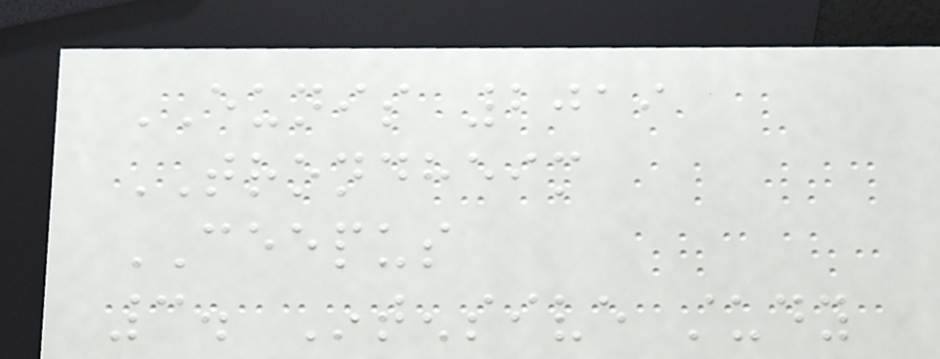EUNIS 2019
TRONDHEIM
CEEPUS
3. Intensive study
